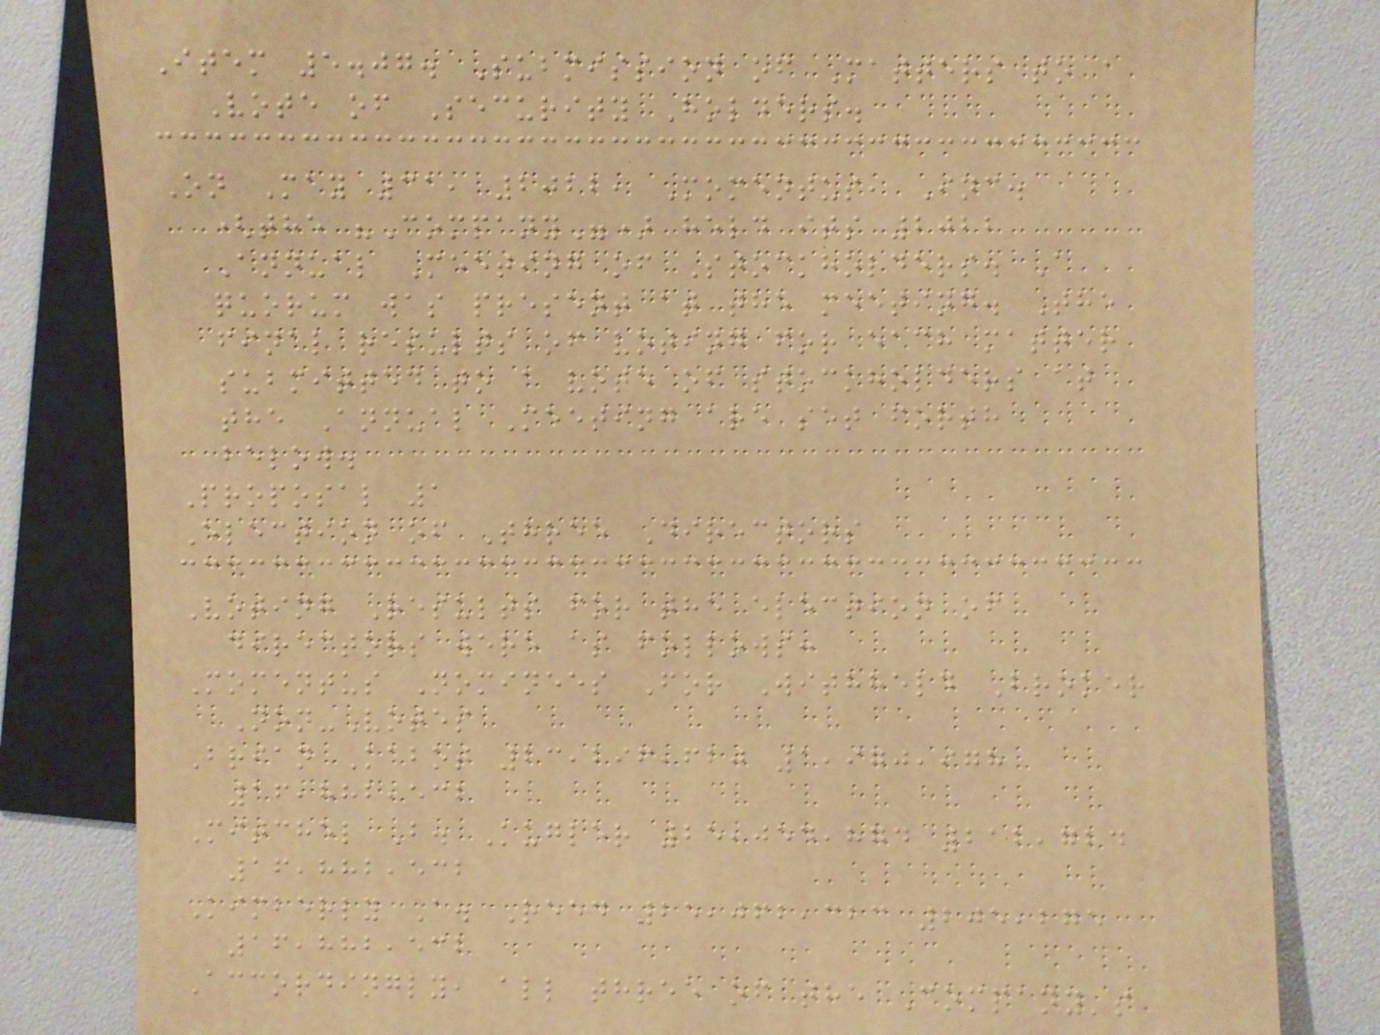Item 5.07. Submission of Matters to a
Vote of Security Holders.
On May 31, 2022, Momentus, Inc.
(the "Company") held its 2022
Annual Meeting of Stockholders. A
quorum was present at the meeting. The
final results of voting for each matter
submitted to a vote of stockholders at
the Annual Meeting are set forth
below.
Proposal 1
Election of Three Directors
Voting Results for the election of
directors were as follows:
Momentus Nominees For Withheld Broker
Non-Votes
Brian Kabot 23,296,620 1,970,978
16,882,532
Mitchel B. Kugler 25,054,874 212,724
16,882,532
Kimberly A. Reed 25,062,323 205,275
16,882,532
Accordingly, all three of the Company's
